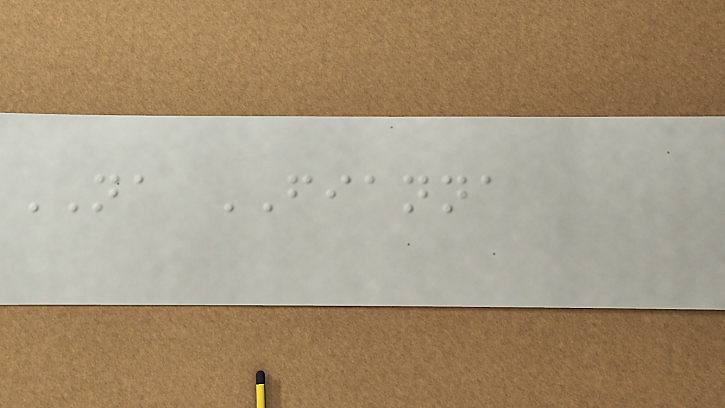NA FIANNA
